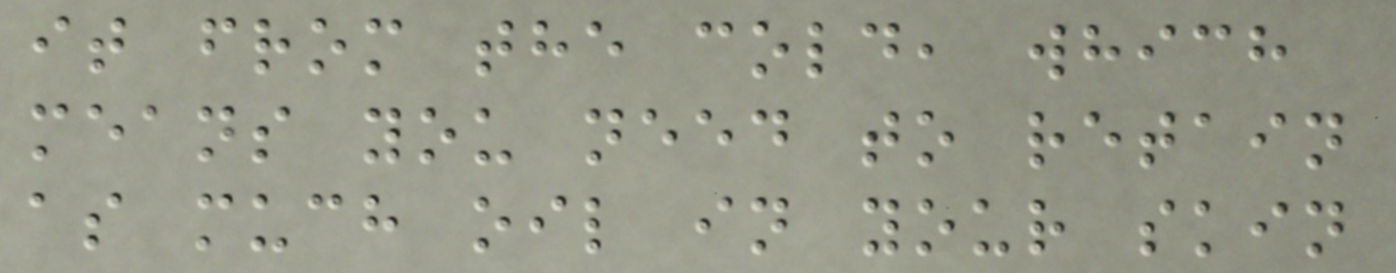it from the cold, which
means you need to retain
as much oil in your skin
